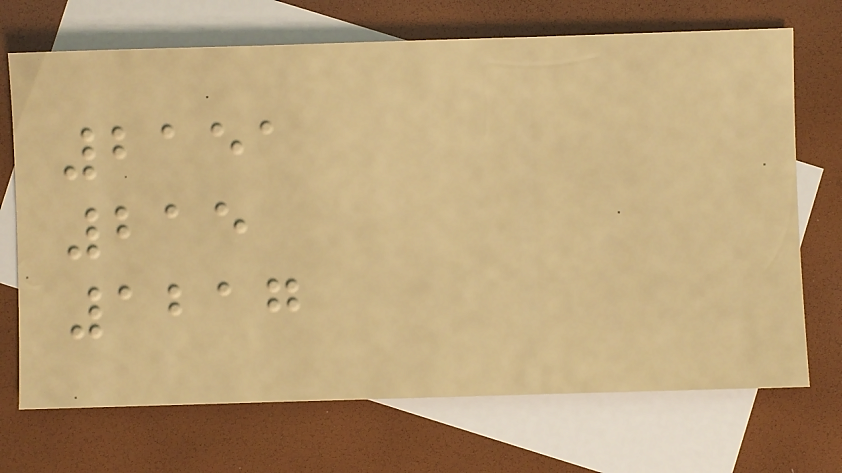2151
215
1217
